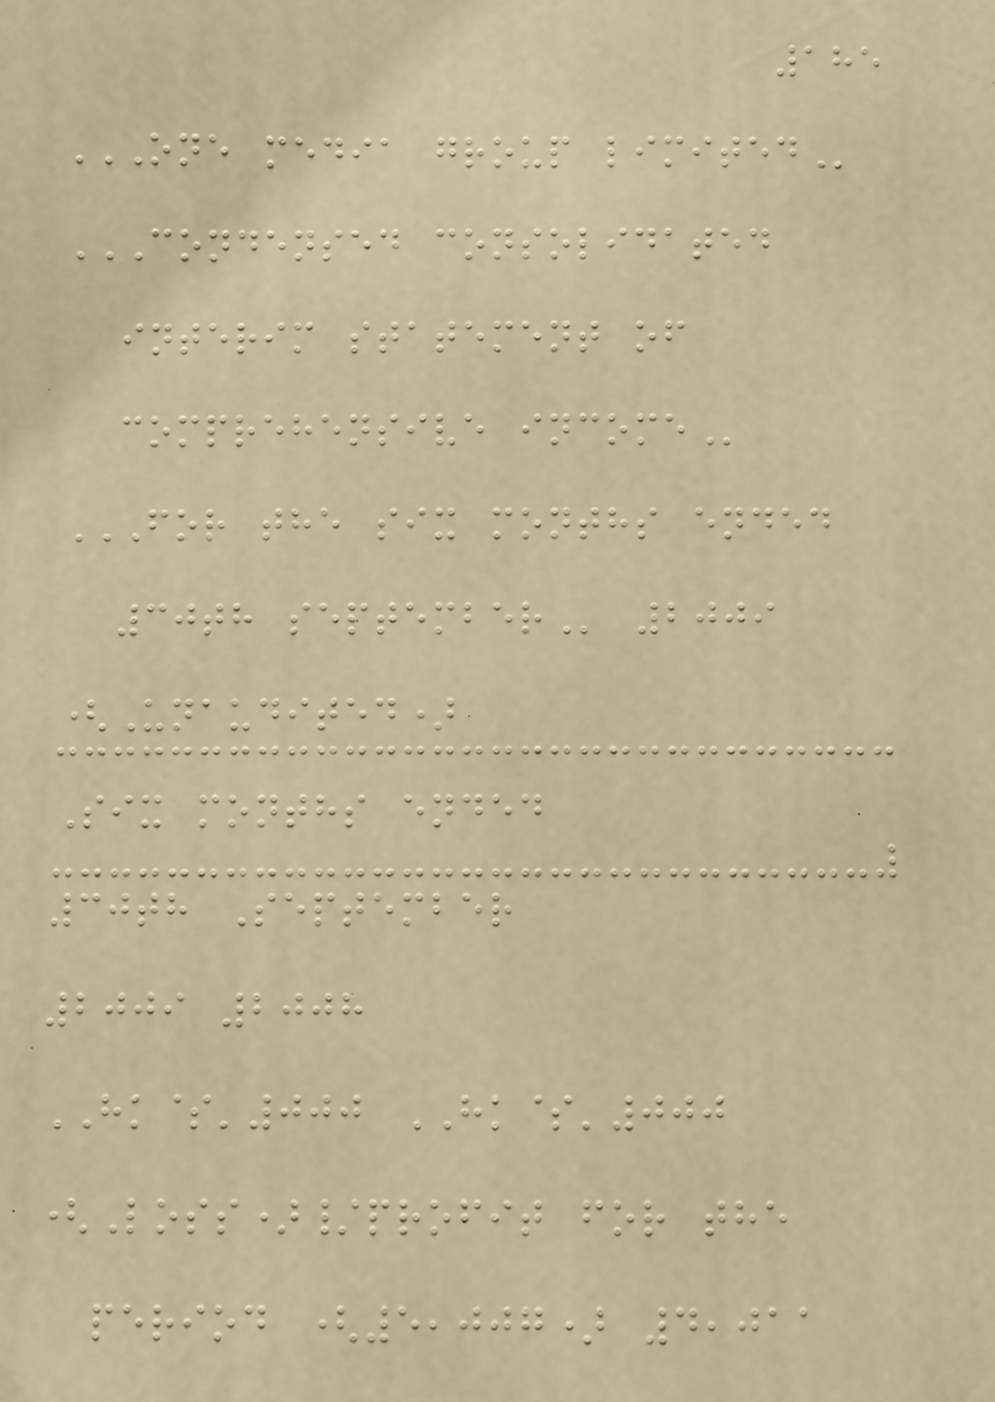185
ONE MEDIA GROUP LIMITED
CONDENSED CONSOLIDATED
INTERIM STATEMENT OF
COMPREHENSIVE INCOME
FOR THE SIX MONTHS ENDED
30TH SEPTEMBER 2009
(Unaudited)
Six months ended
30th September
2009 2008
HK$'000 HK$'000
(Loss)/profit for the
period (5,007) 4,011
